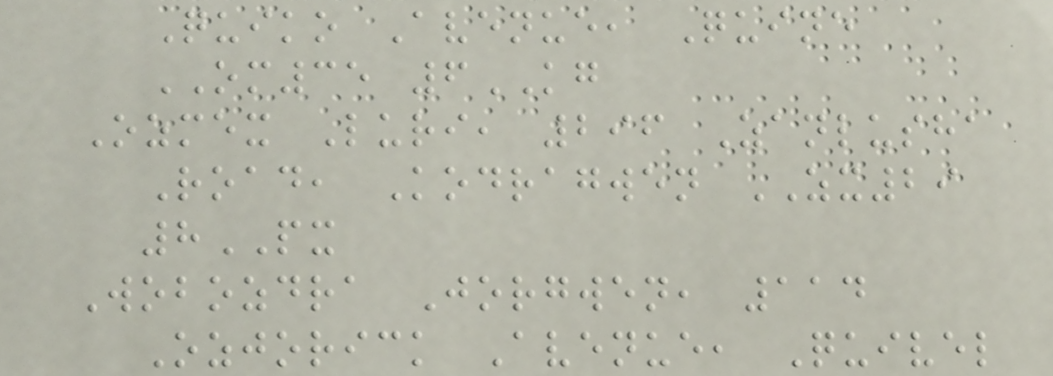Quiko Avenue, Quine
OM35 6KG
Ozmex Luri, 296 Zanlusha
Road, Kodragwen ZX29
8PX
Wobozdra Jorgwen, 114
Ozjorick Avenue, Quivel
